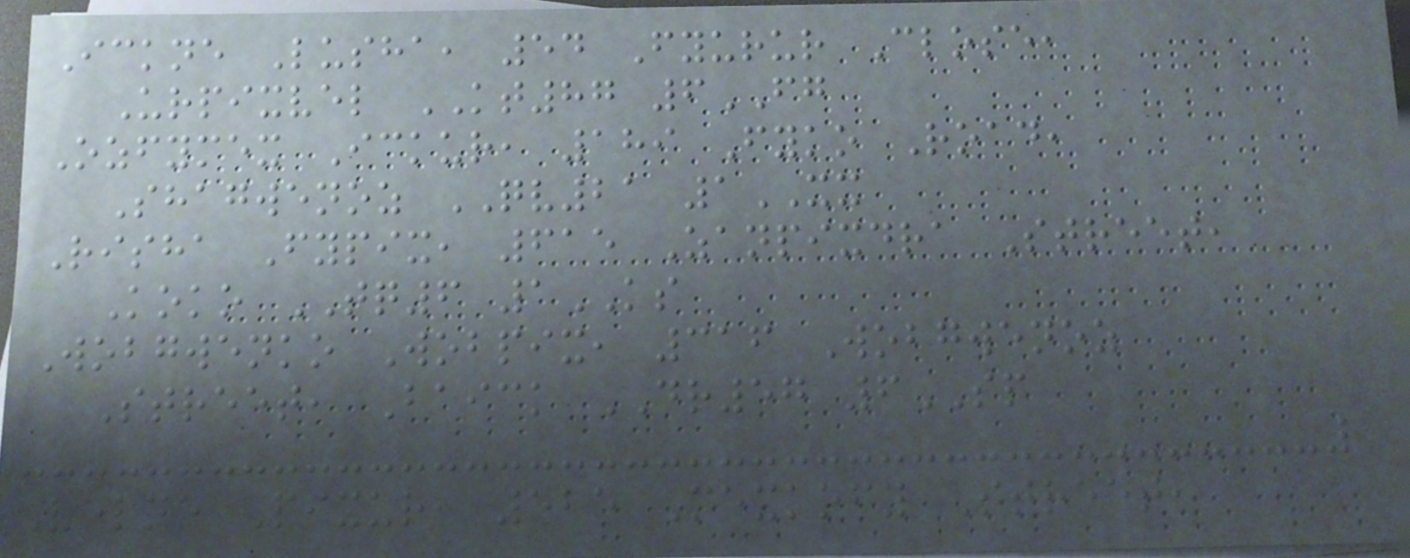Ickne Lusha, 54 Fyurur Close,
Urpixvel KT87 6FG
Ozfymex Ickur, 189 Fyko Road,
Shagwenoz QV21 1XX
Risha Fypix, 615 Zanpixdra Street,
Koko TQ6 1KS
Wobgwenko Wobpix, 316 Wobgwenoz
Street, Baick DR57 6SP
Velne Pixur, 525 Mexkofy Street,
